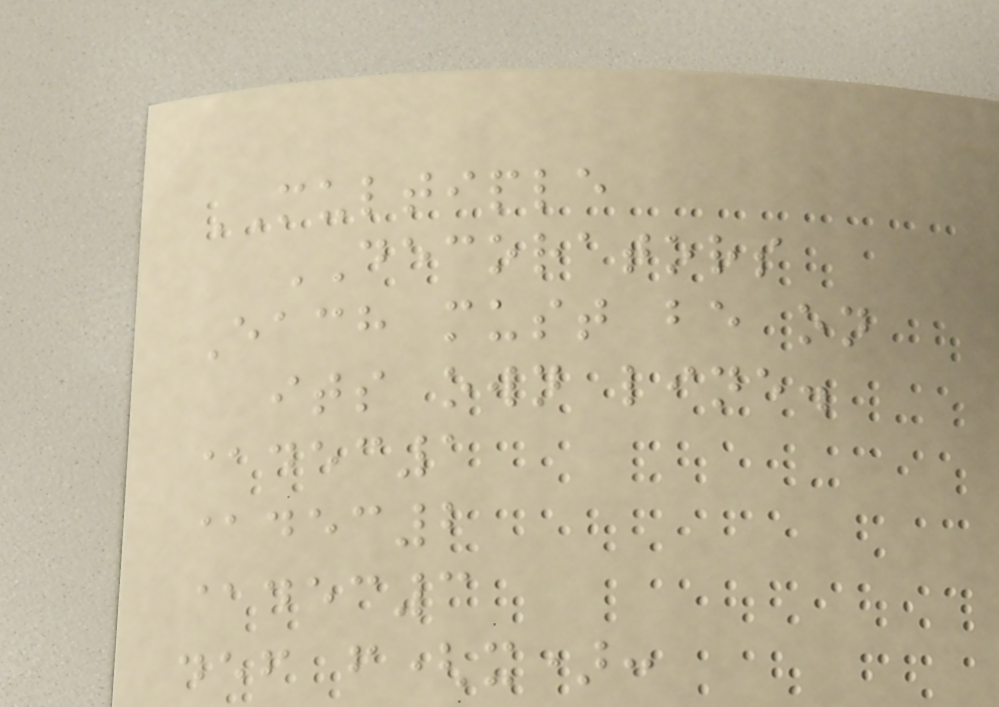MULTIPLE
DECORATORS
Each must be on
its own line.
@dec1
@dec2
@dec3
def f(x):
